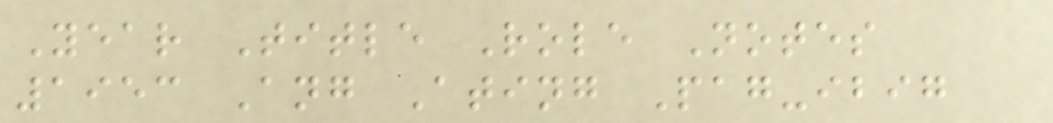Year Title Role Notes
1953 Ang Ating Pag-ibig
